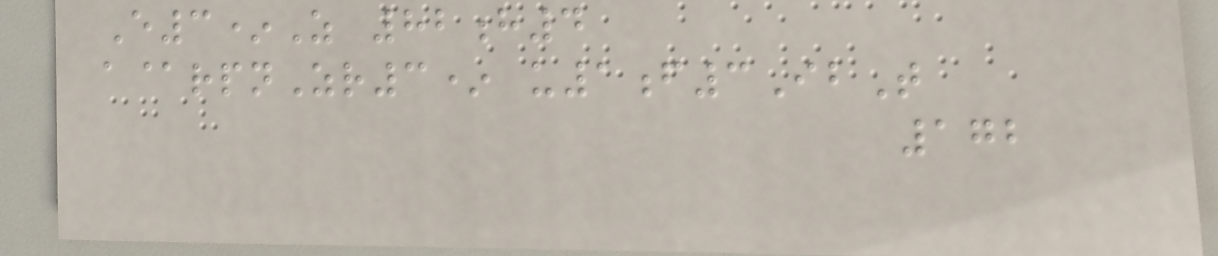E3*Z 82h4
a@rpnZr3* u1f3IbT
172
